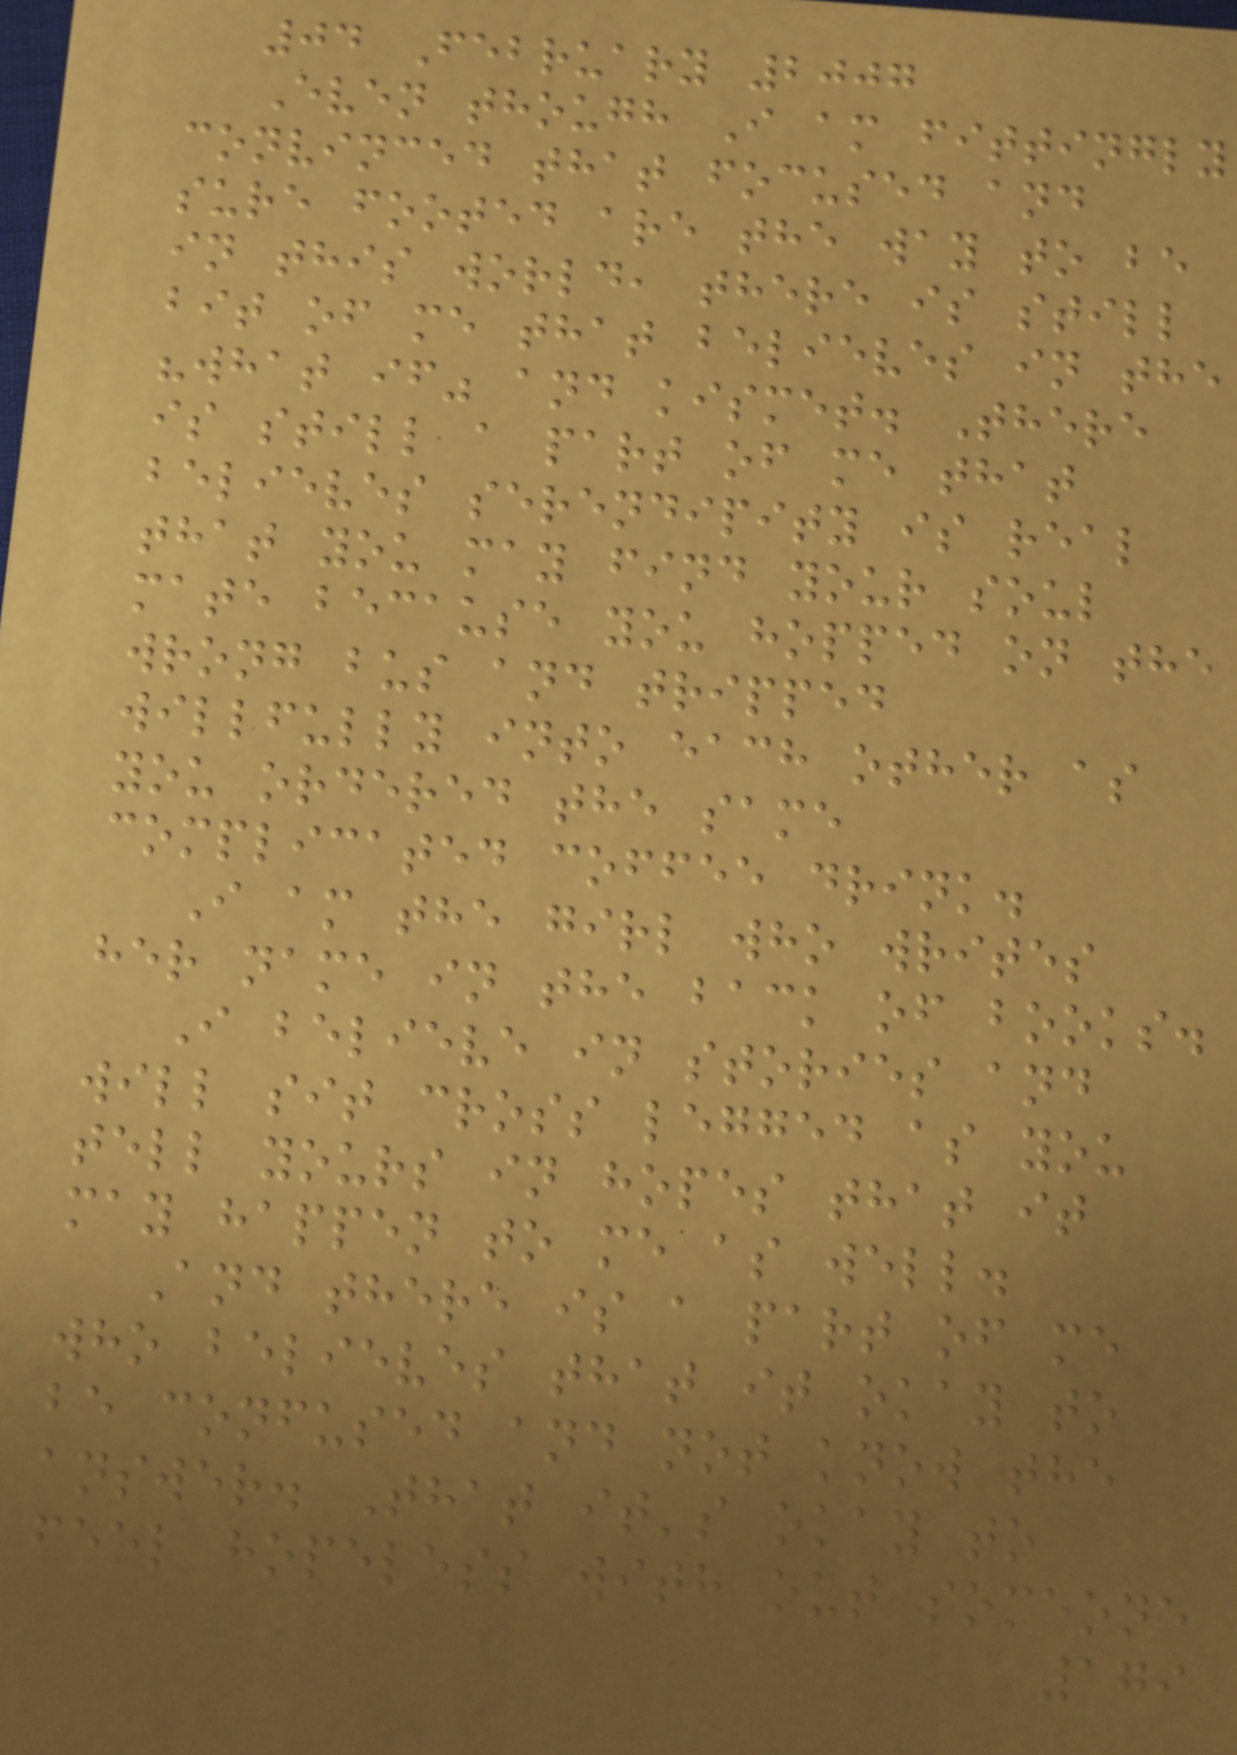04 February 2007
Even though I am fittingly
convinced that focused and
sure footed are the way to be
in this world, there is still
bit of me that believes in the
"what if" and kismet. There
is still a part of me that
believes serendipity is real
that you may find your soul
mate because you hopped on the
wrong bus and tripped
willfully into each other as
you ordered the same
complicated coffee drink.
I am the girl who writes
her name in the back of books.
I believe in stories and
will sit cross legged as you
tell yours in hopes that it
may happen to me as well.
And there is a part of me
who believes that it okay to
be confused and not know the
answer. That it's okay to
feel hopeless with out someone
179
